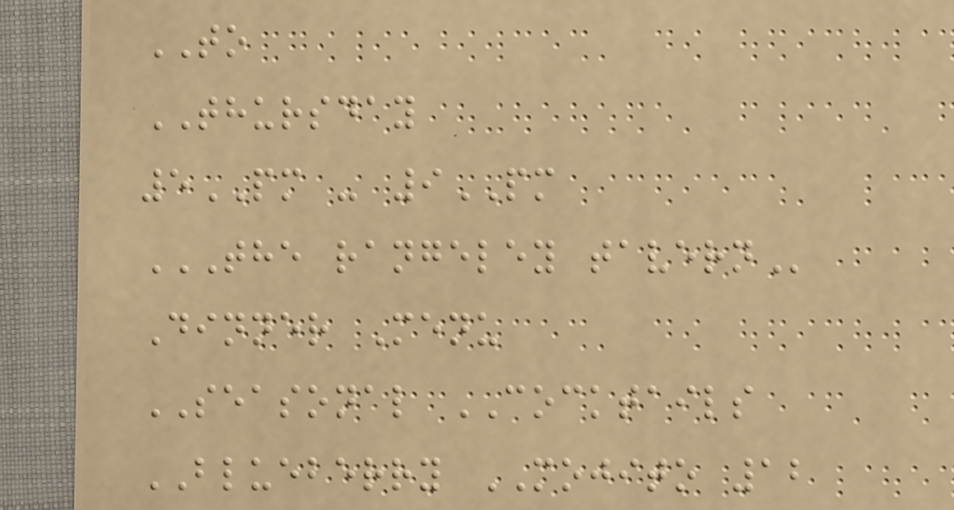TO
THURSDAY
5PM - 9PM
THE RANGELEY TAVERN
Dinner Menu
SEASONAL COCKTAILS
BLUEBERRY MOJITO 12
